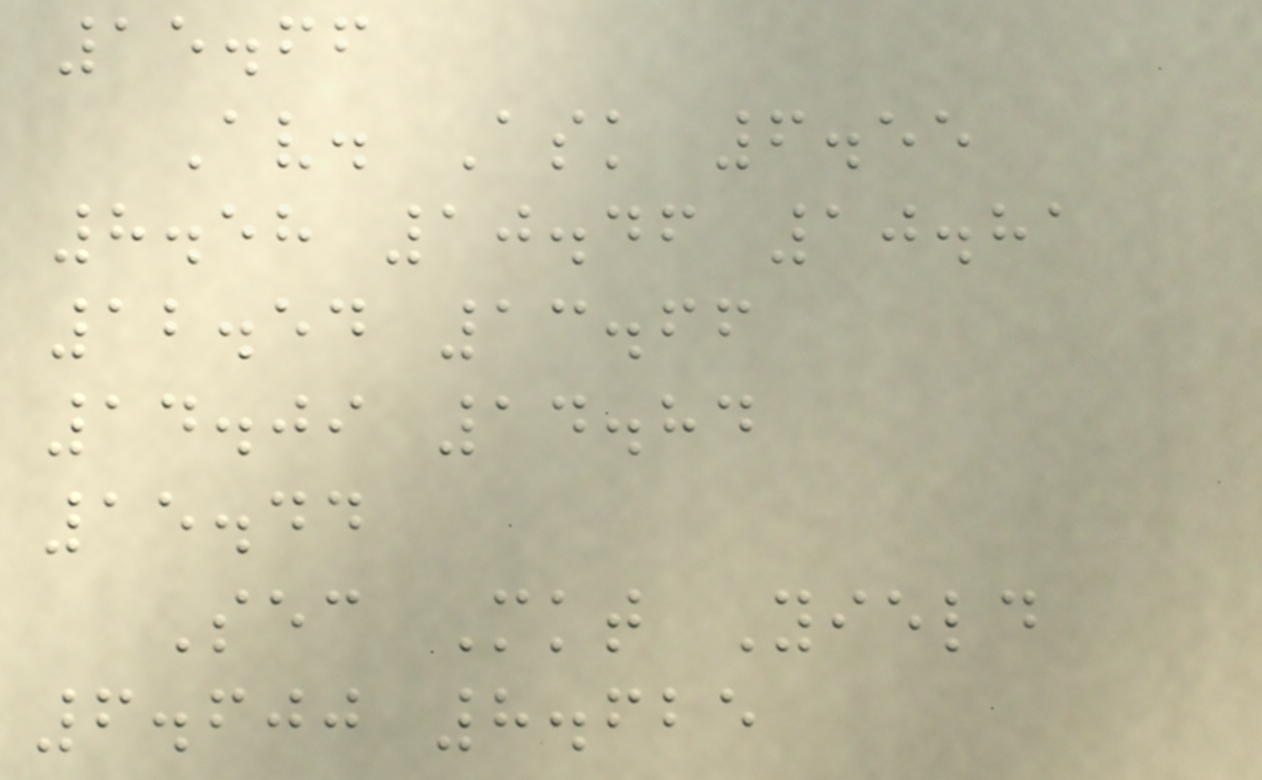15.66
Av. Ask 6.55
8.58 10.46 10.81
12.54 13.66
14.09 14.84
15.44
Sec Mkt Yield
6.600 8.625
